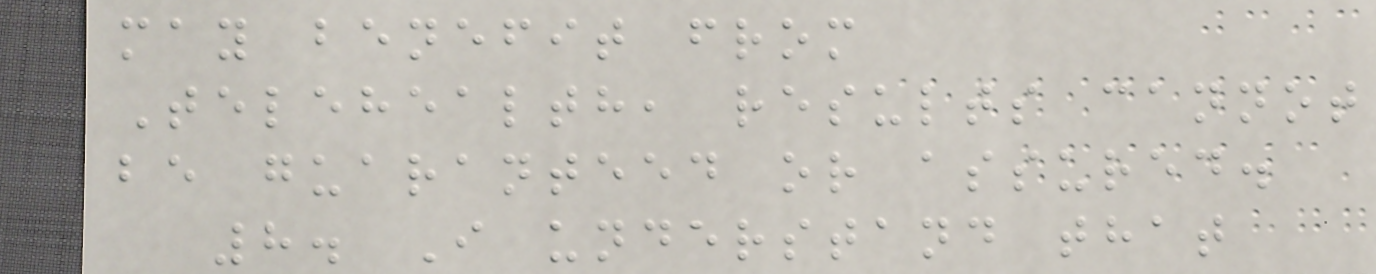may benefit from
Telehealth, results cannot
be guaranteed or assured.
8. I understand that
